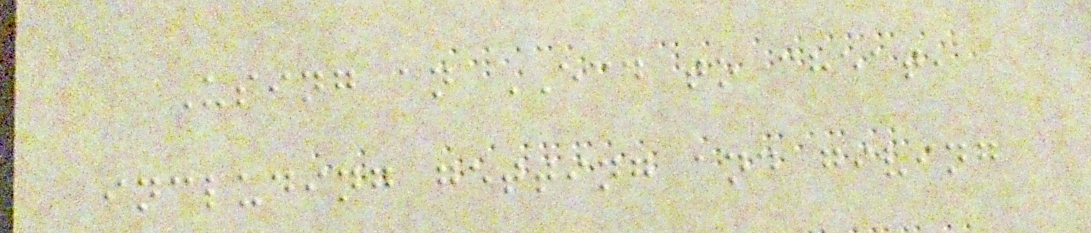Using an ECD to cheat,
including getting and giving
